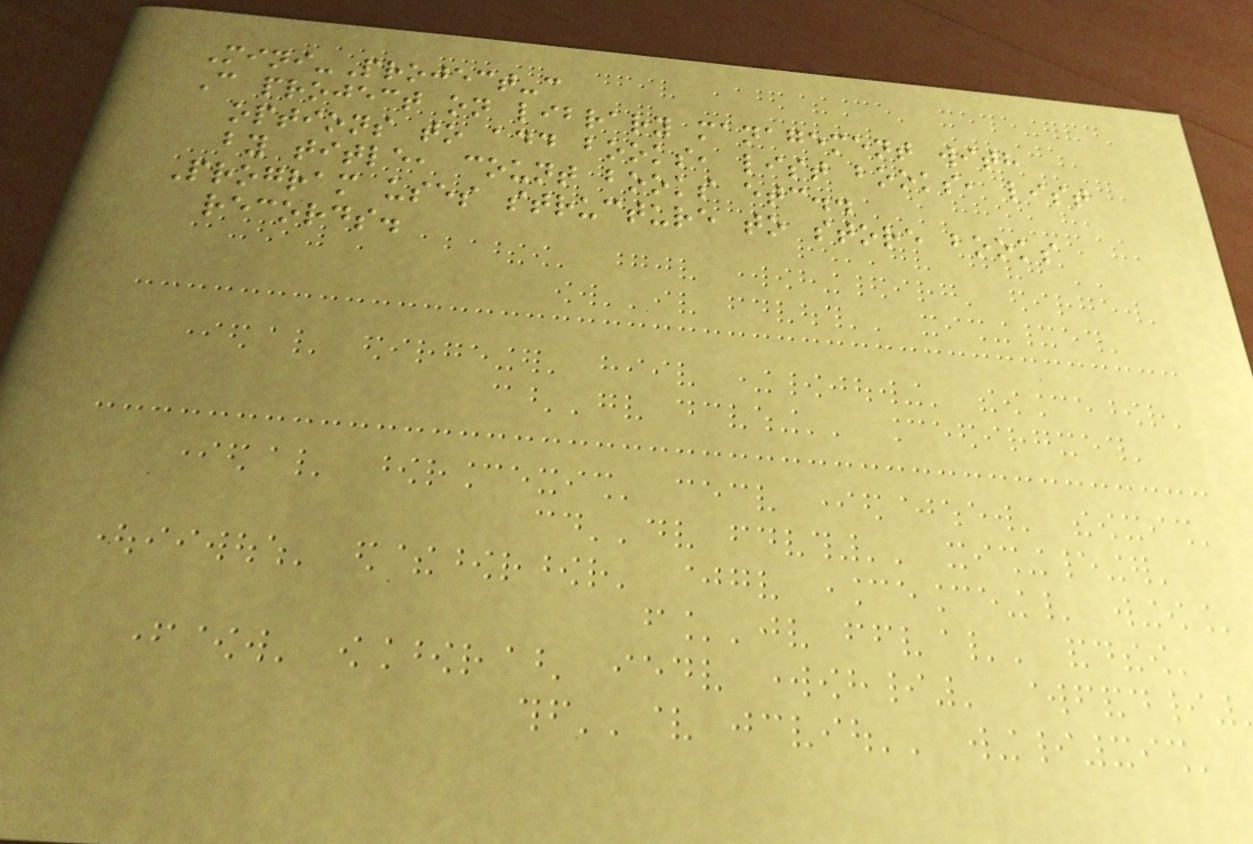Mini-Project-c
C project on library management with
options to add books, list books, list
by title, count books etc..
Program uses structure to store books
records.
